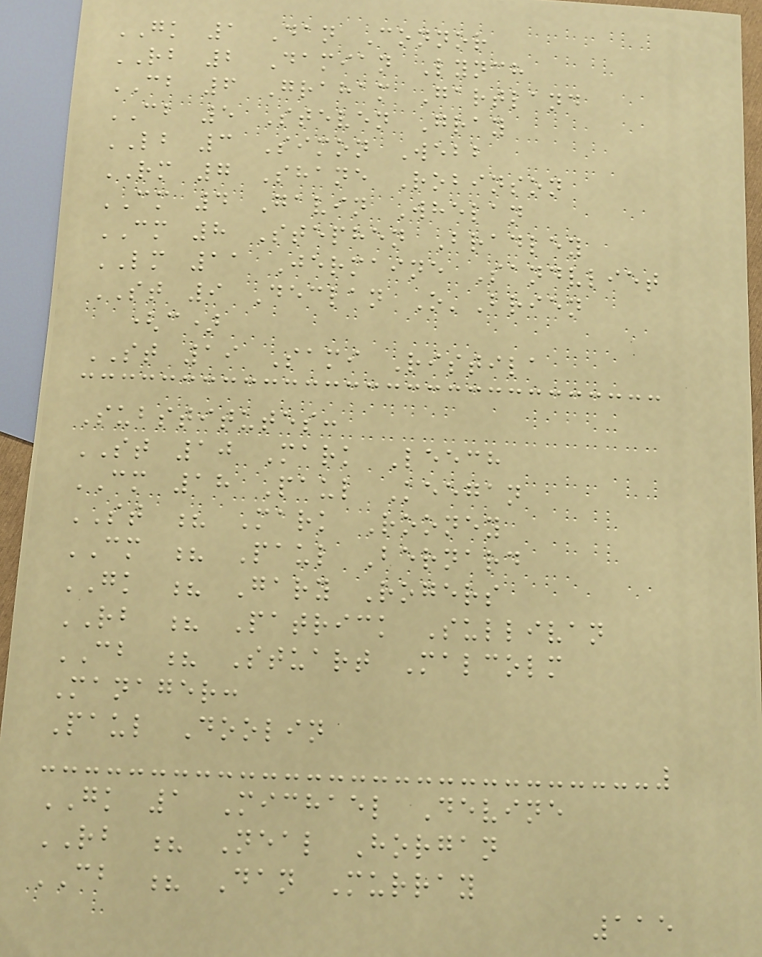GK 1 Dan Connor
RB 2 Damian Lynch
CB 6 Graham Gartland
CB 5 Steven Gray
LB 3 Simon Webb
RM 7 Shane Robinson
CM 4 Gavin Whelan
CM 8 Stephen Bradley
LM 11 Jermaine Sandvliet
ST 9 Declan O'Brien
(c)
ST 19 Sami Ristila
Substitutes:
ST 10 Mark Leech
CM 18 Paul Keegan
ST ? Mark Rooney
CM ? Paul Bernard
GK ? Gary Rogers
RB ? Patrick Sullivan
CB ? Stuart Malcolm
Manager:
Paul Doolin
GK 1 Michael Devine
RB ? Neal Horgan
CB ? Dan Murray
115
